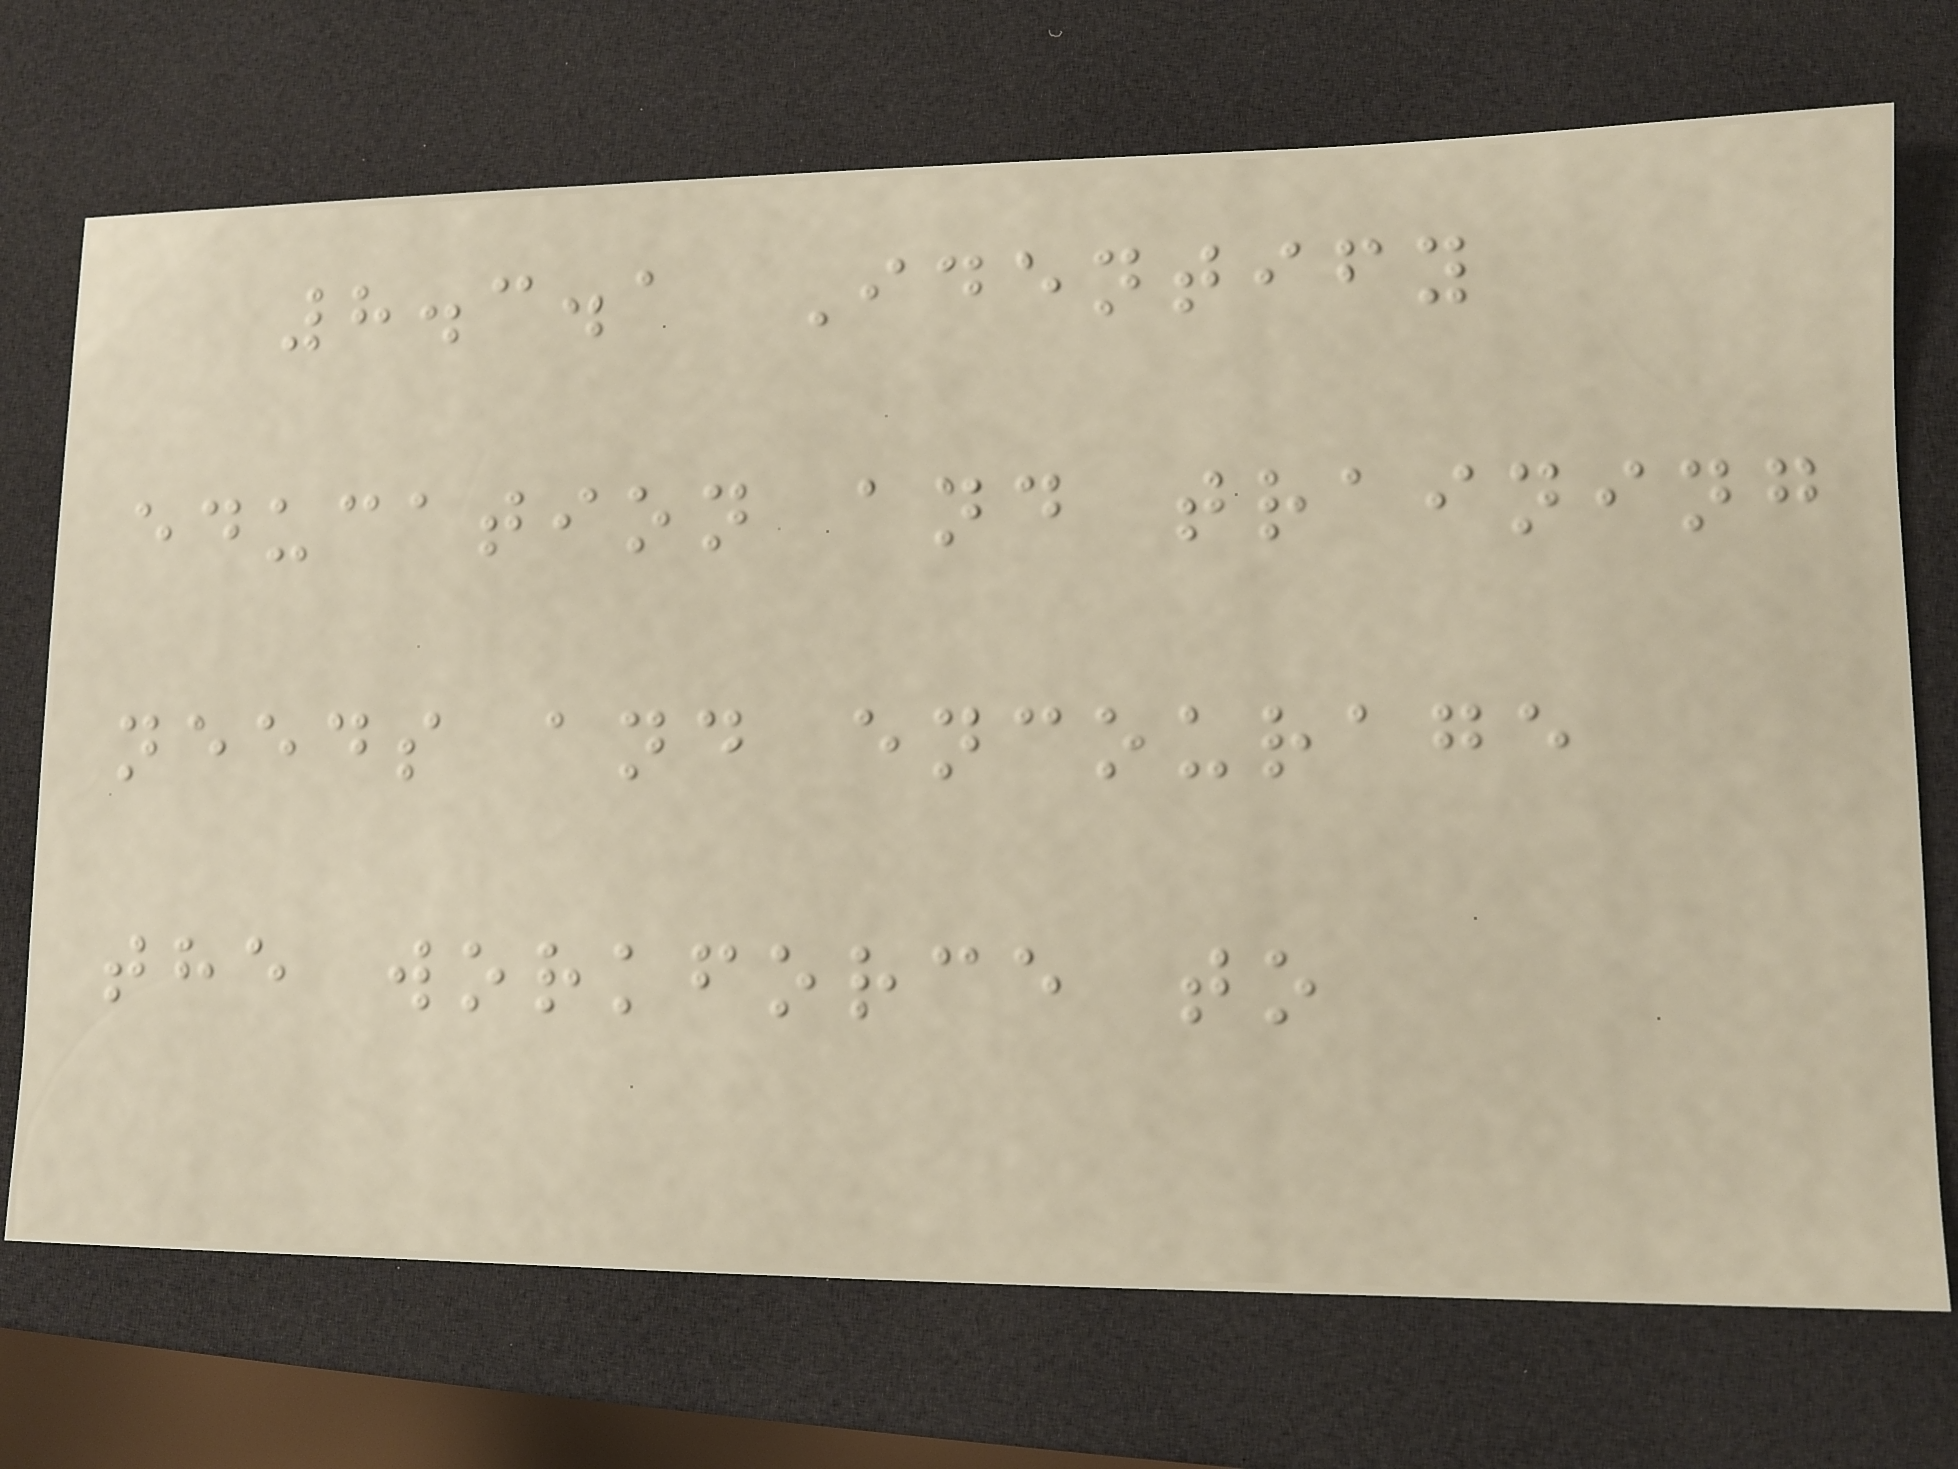8.3.1 Identify
education and training
needs and encourage
the workforce to
